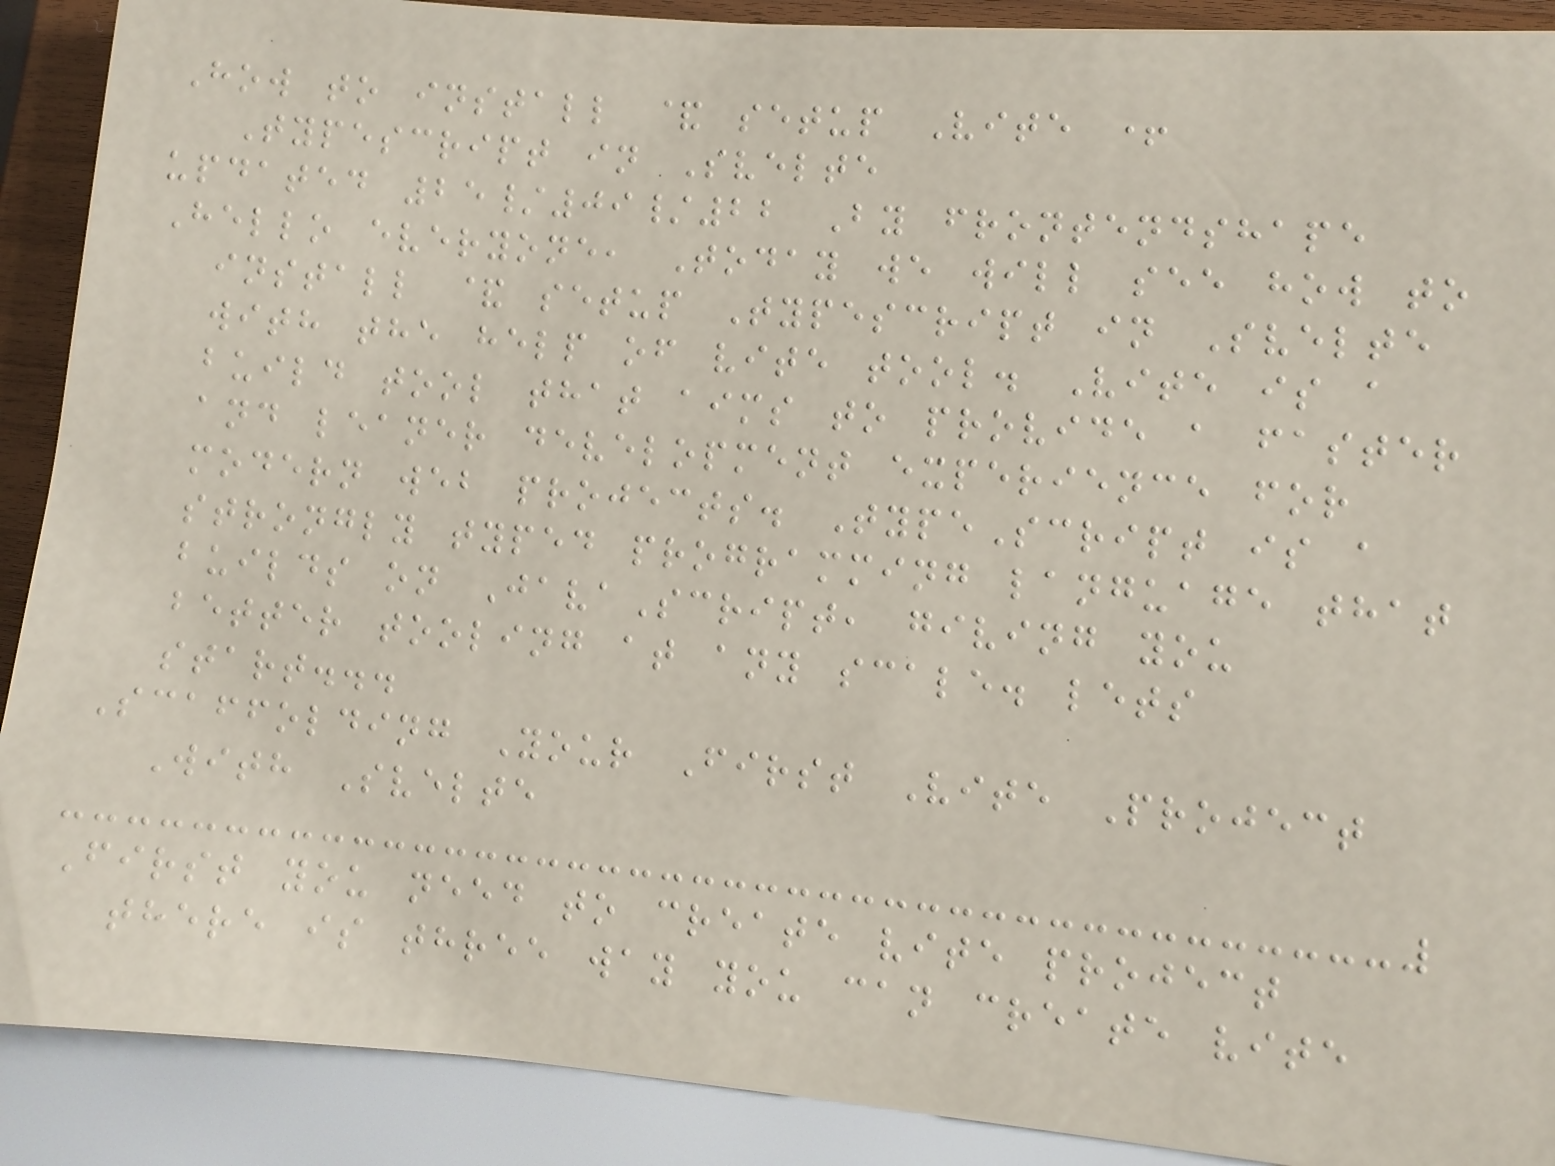How to install & setup Vite +
Typescript in Svelte
updated 25/09/22 By frontendshape
Hello everyone, Today we will see how to
install & setup Typescript in Svelte
with the help of vite tool. Vite is a
build tool that aims to provide a faster
and leaner development experience for
modern web projects. TypeScript is a
strongly typed programming language that
builds on JavaScript, giving you
better tooling at any scale. lets
start...
Scaffolding Your First Vite Project
With Svelte
First you need to create vite project
there is three way you can create vite
